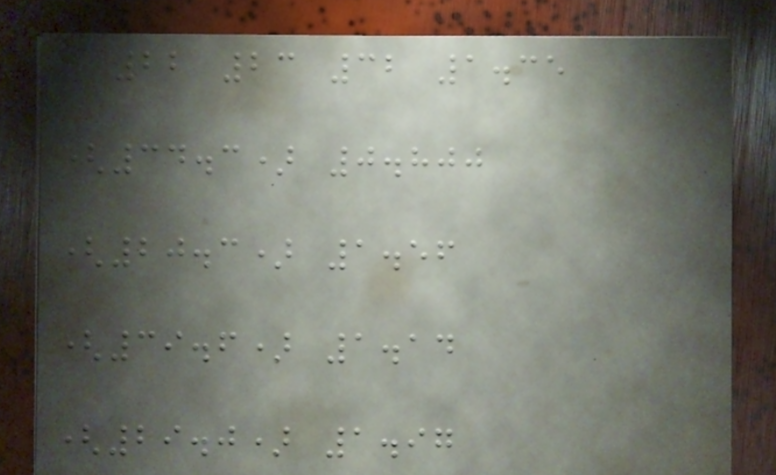22 23 32 1.35
(34.3) 0.800
(20.3) 1.56
(39.6) 1.14
(29.0) 1.97
